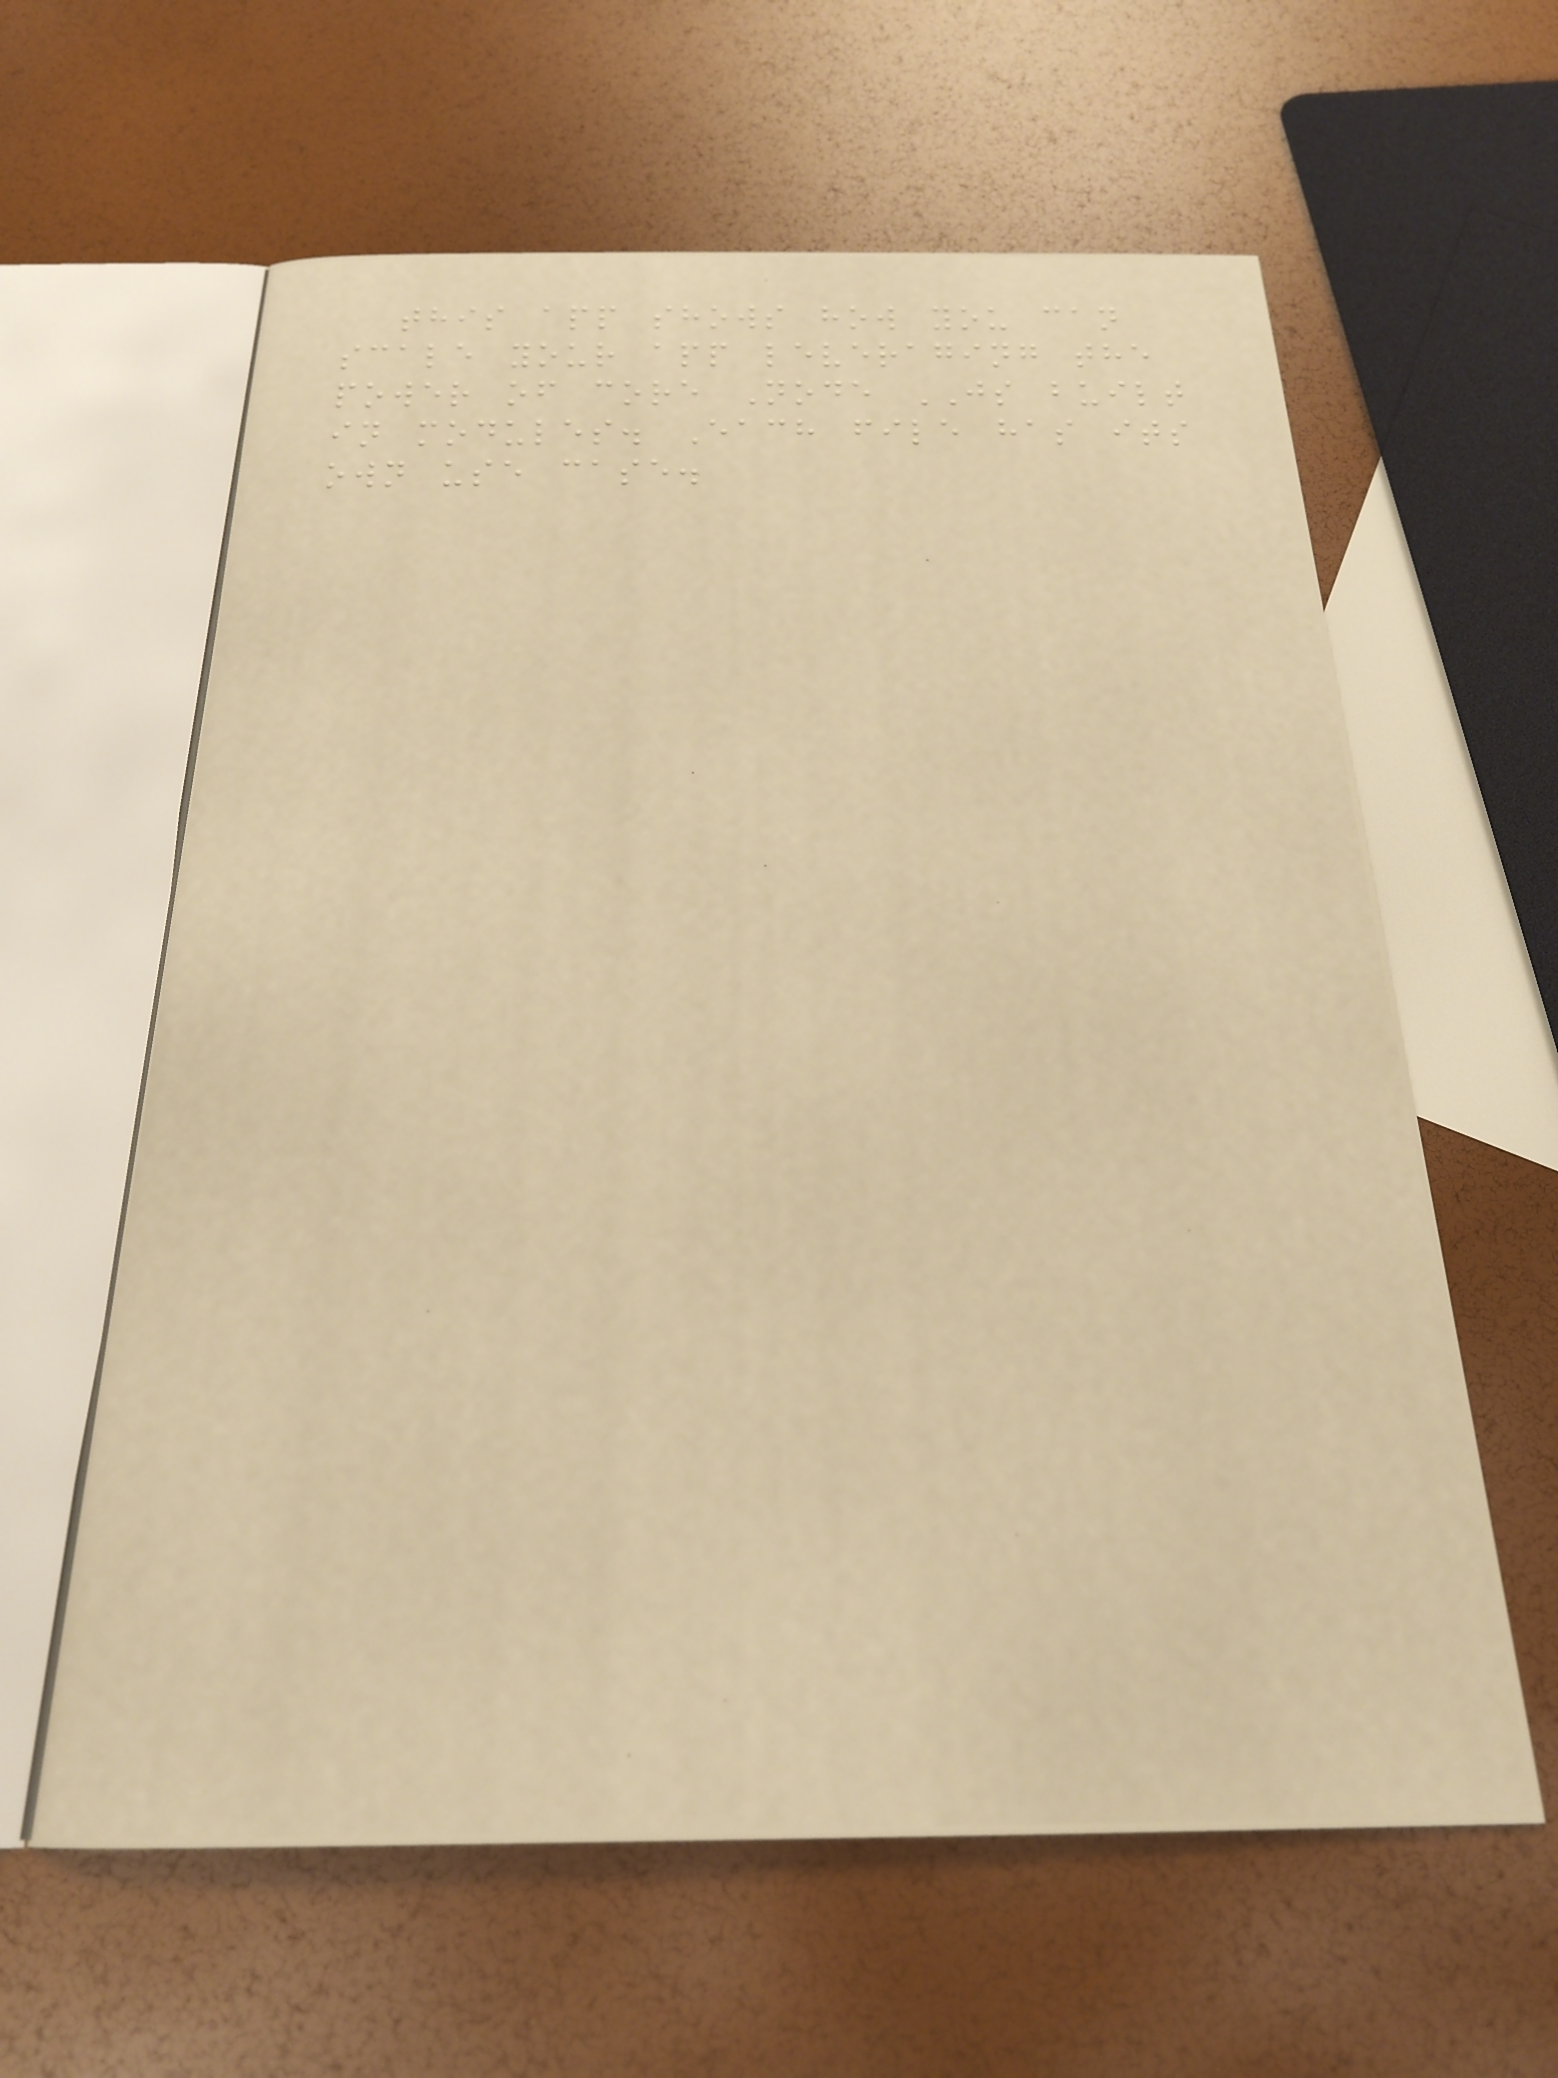this app shows how you can
scale your app leveraging the
power of core Node JS built
in modules. Each file has its
own use case.
